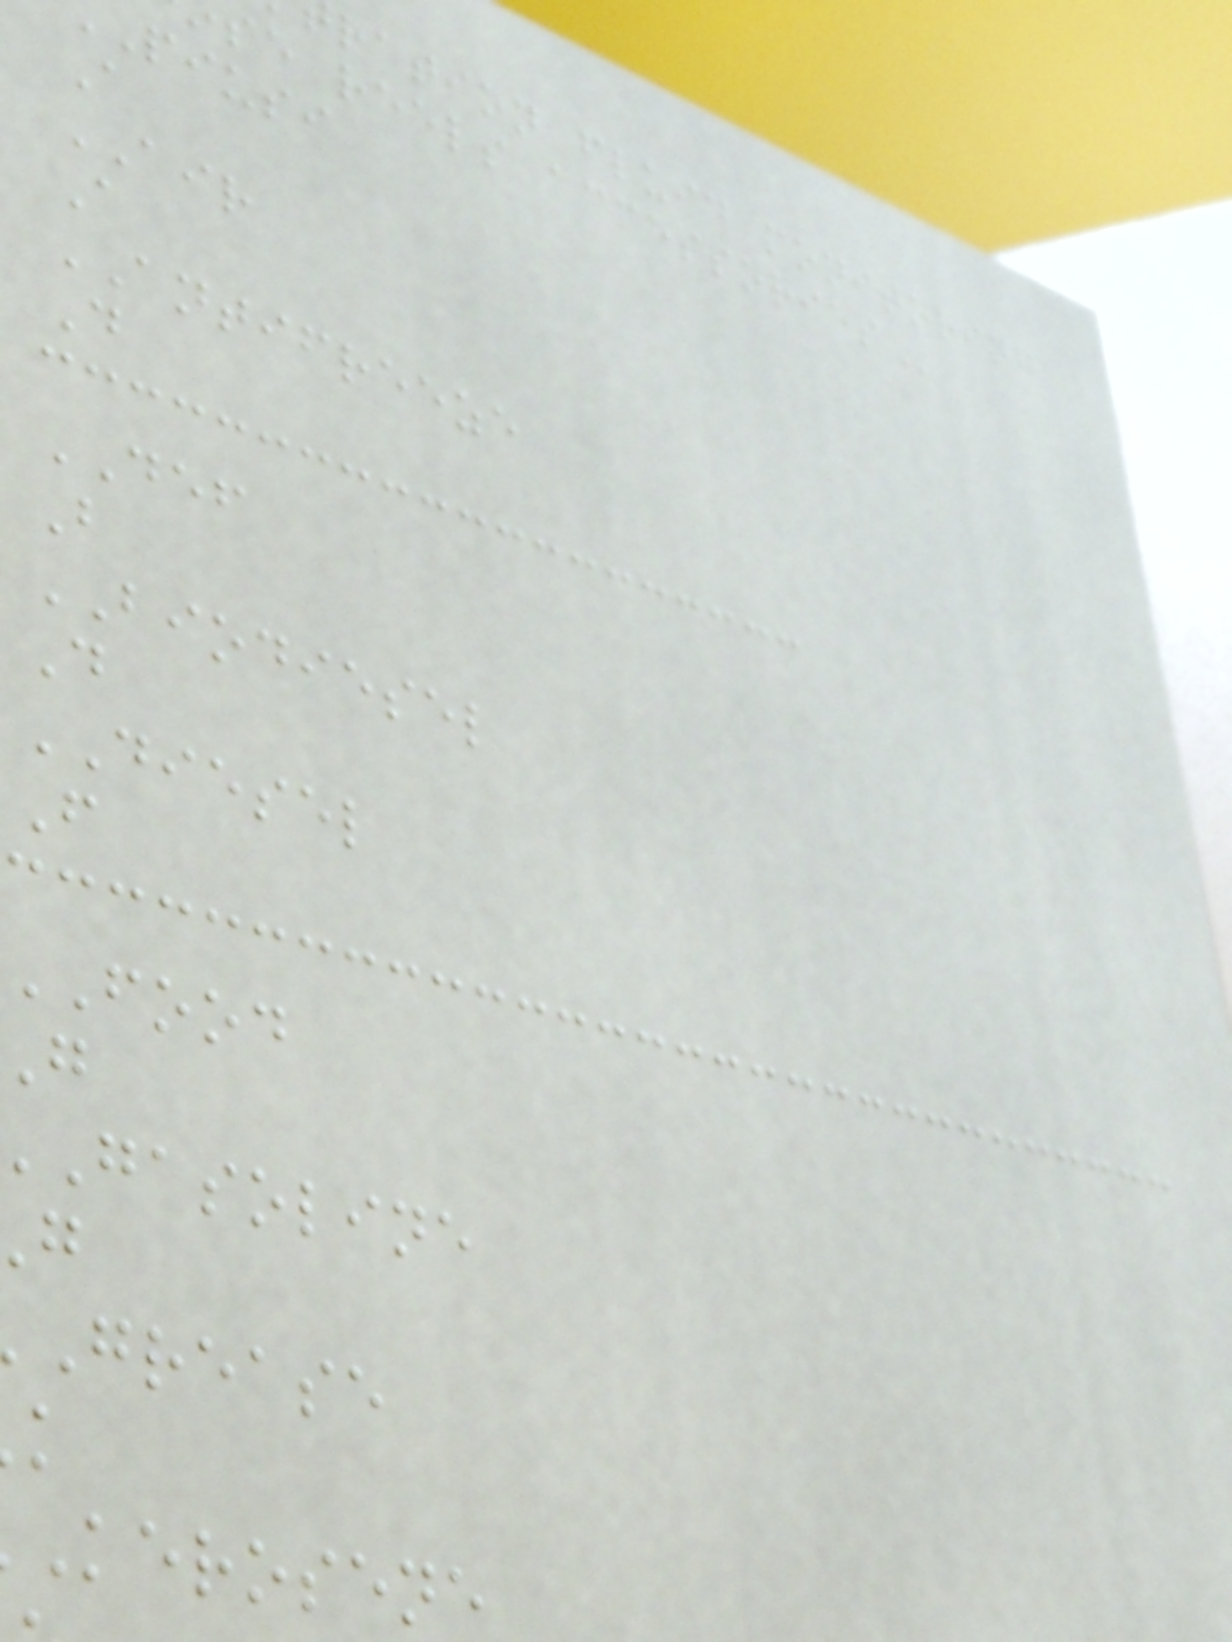ration fluid monitoring
se reels
piusi
A
AIR
A
ANTIFREEZE
D
DEF
B
BIODIESEL
D
DIESEL
F
food
gasoline
grease
kerosene
